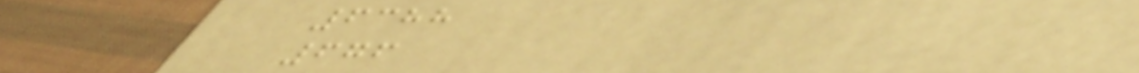6388
676
